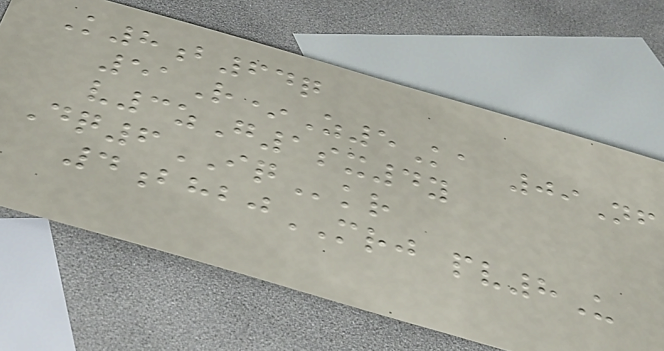K8b64q
51R*Z5Ka 09Nf
v3zG1sx4y
Dq6IQkr
4bhbjMRJ pv8U
